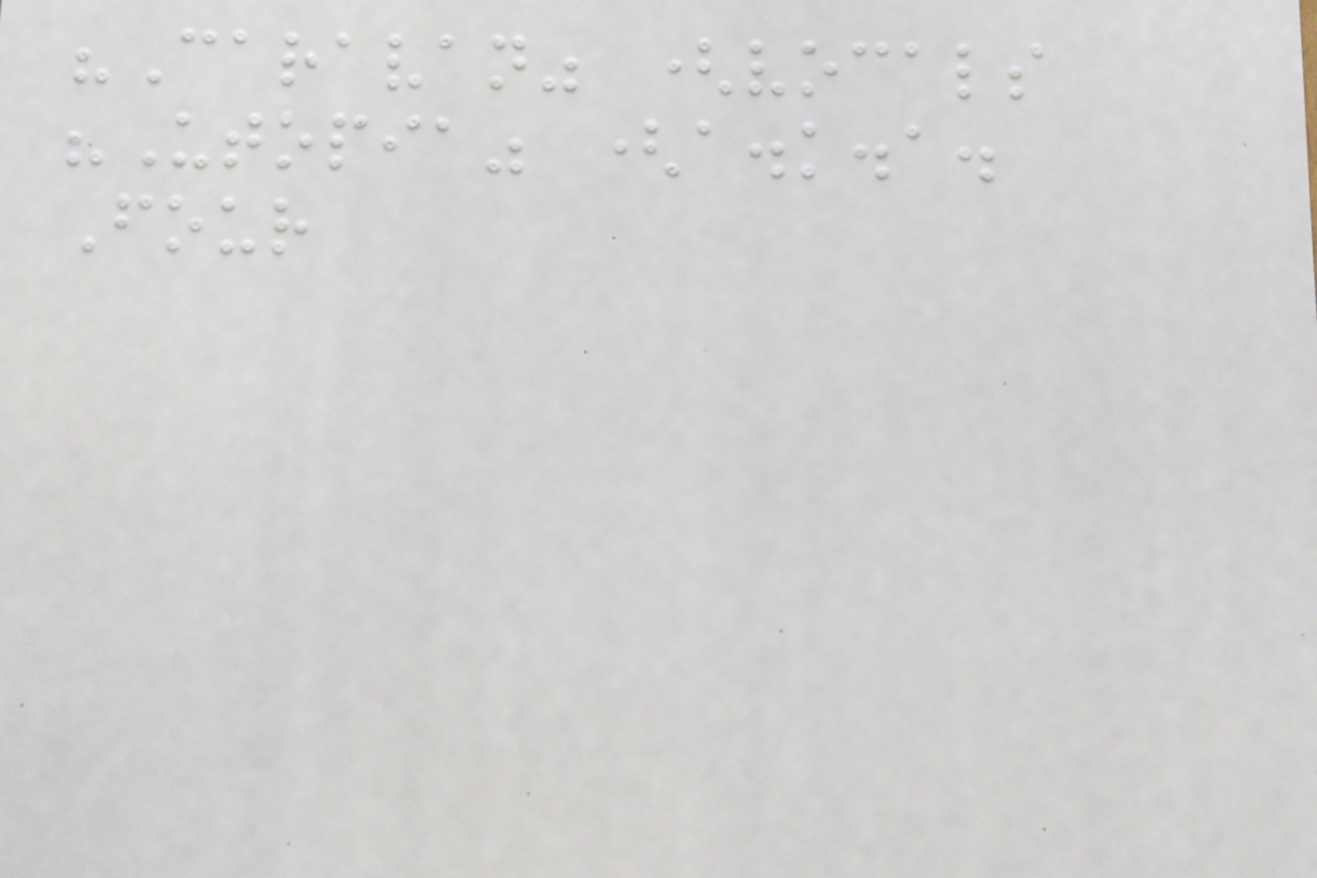"Caravan" (vocals
"Utopia" (a.k.a.
Four
